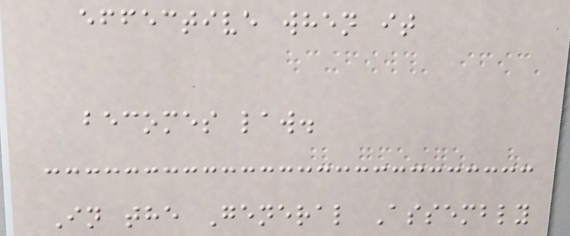effective when it
becomes law.
In the General Assembly
